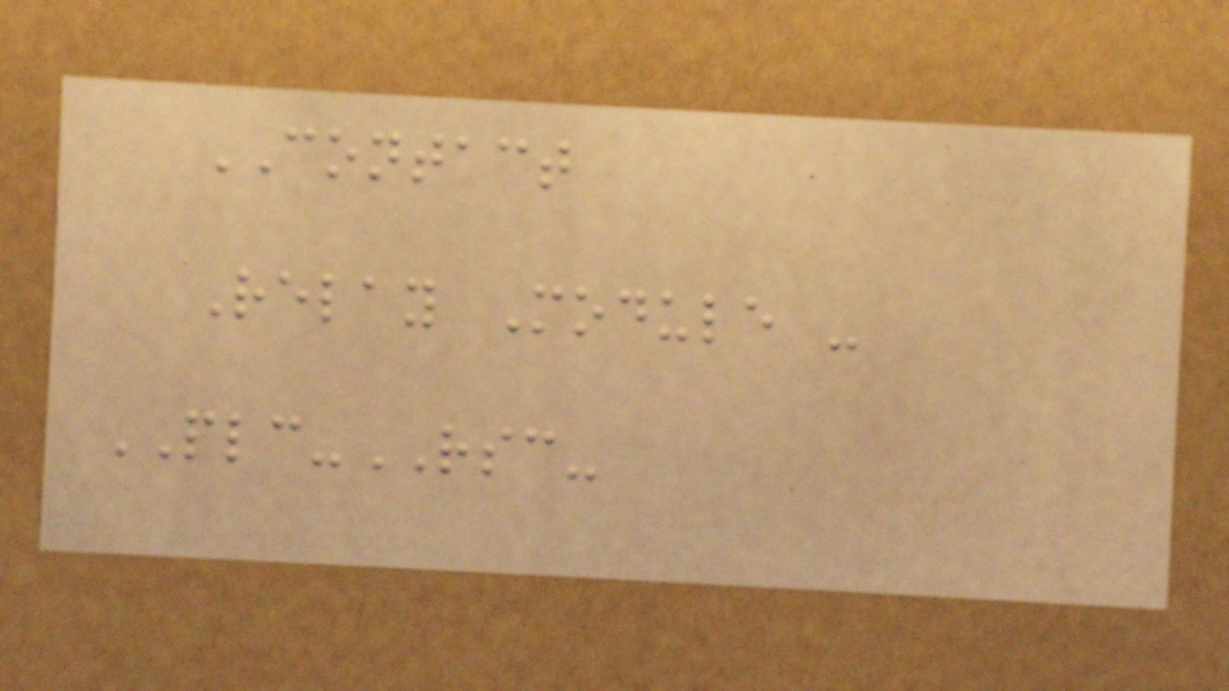CONTACT
Relay Module -
PLC-RSC-
